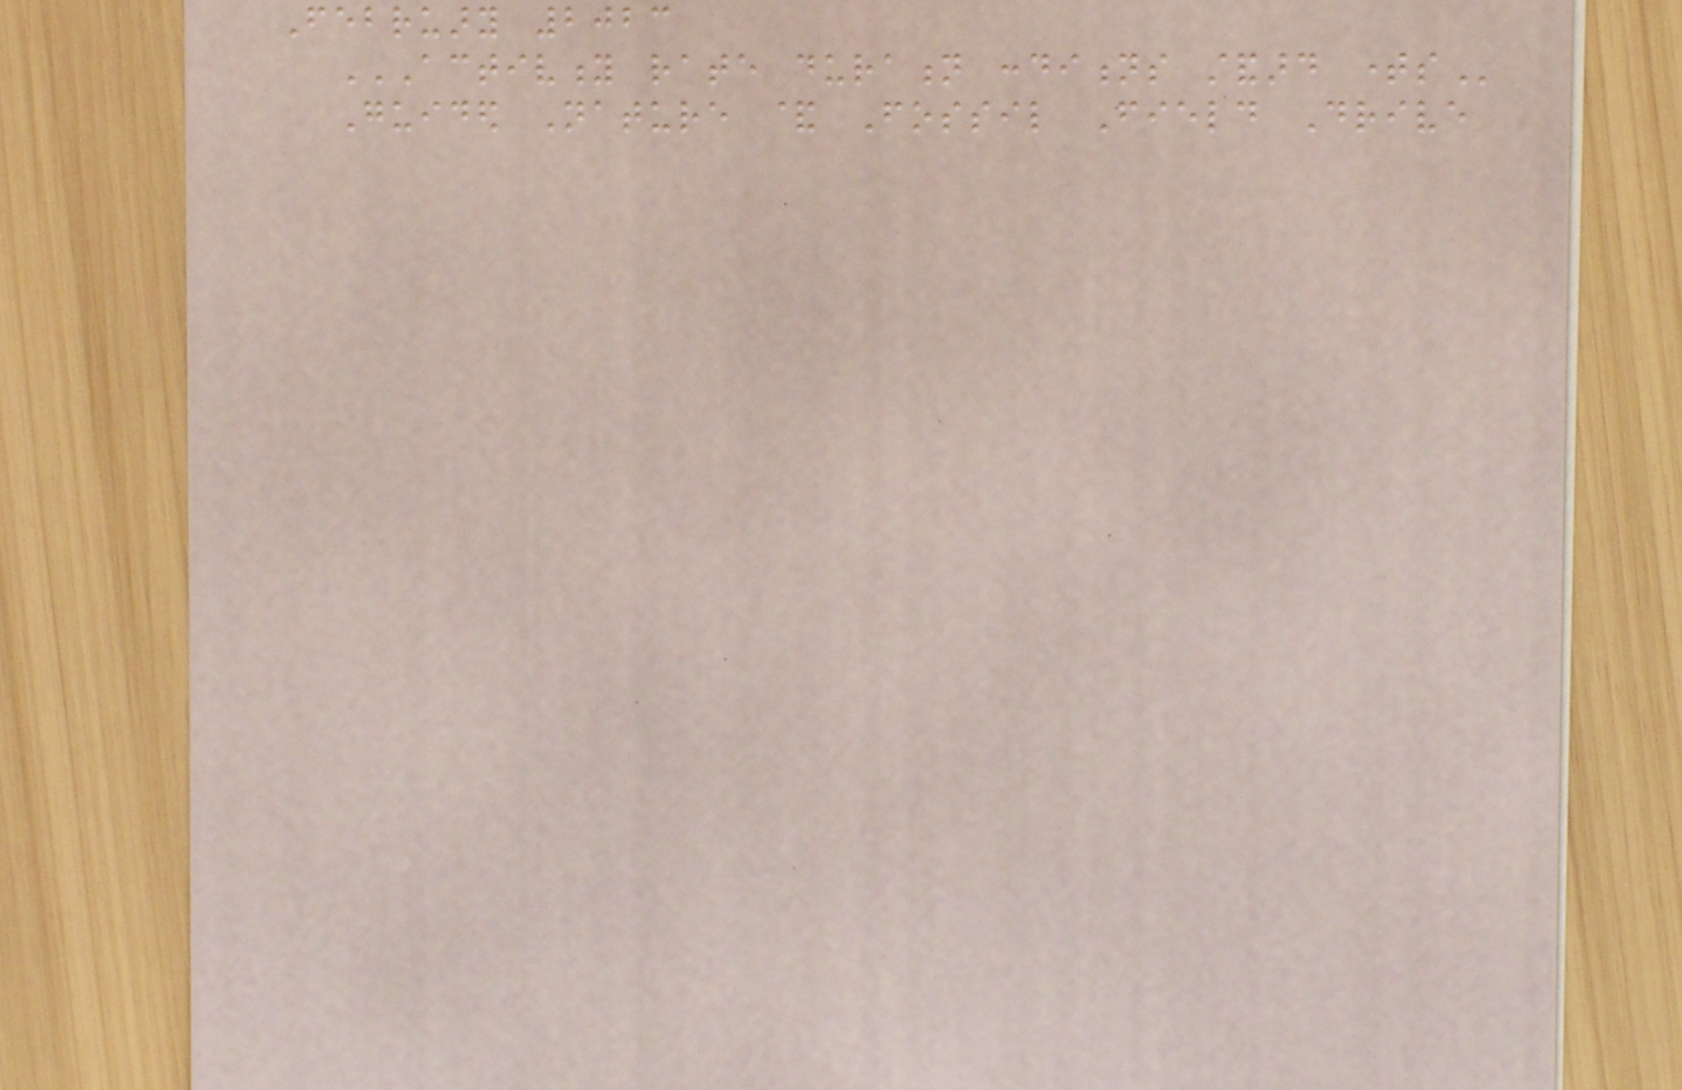February 2023
ACTIVITY RATE DURATION CONDITIONS STANDARD TIMES
Guided Nature & Fossil Field Drive
